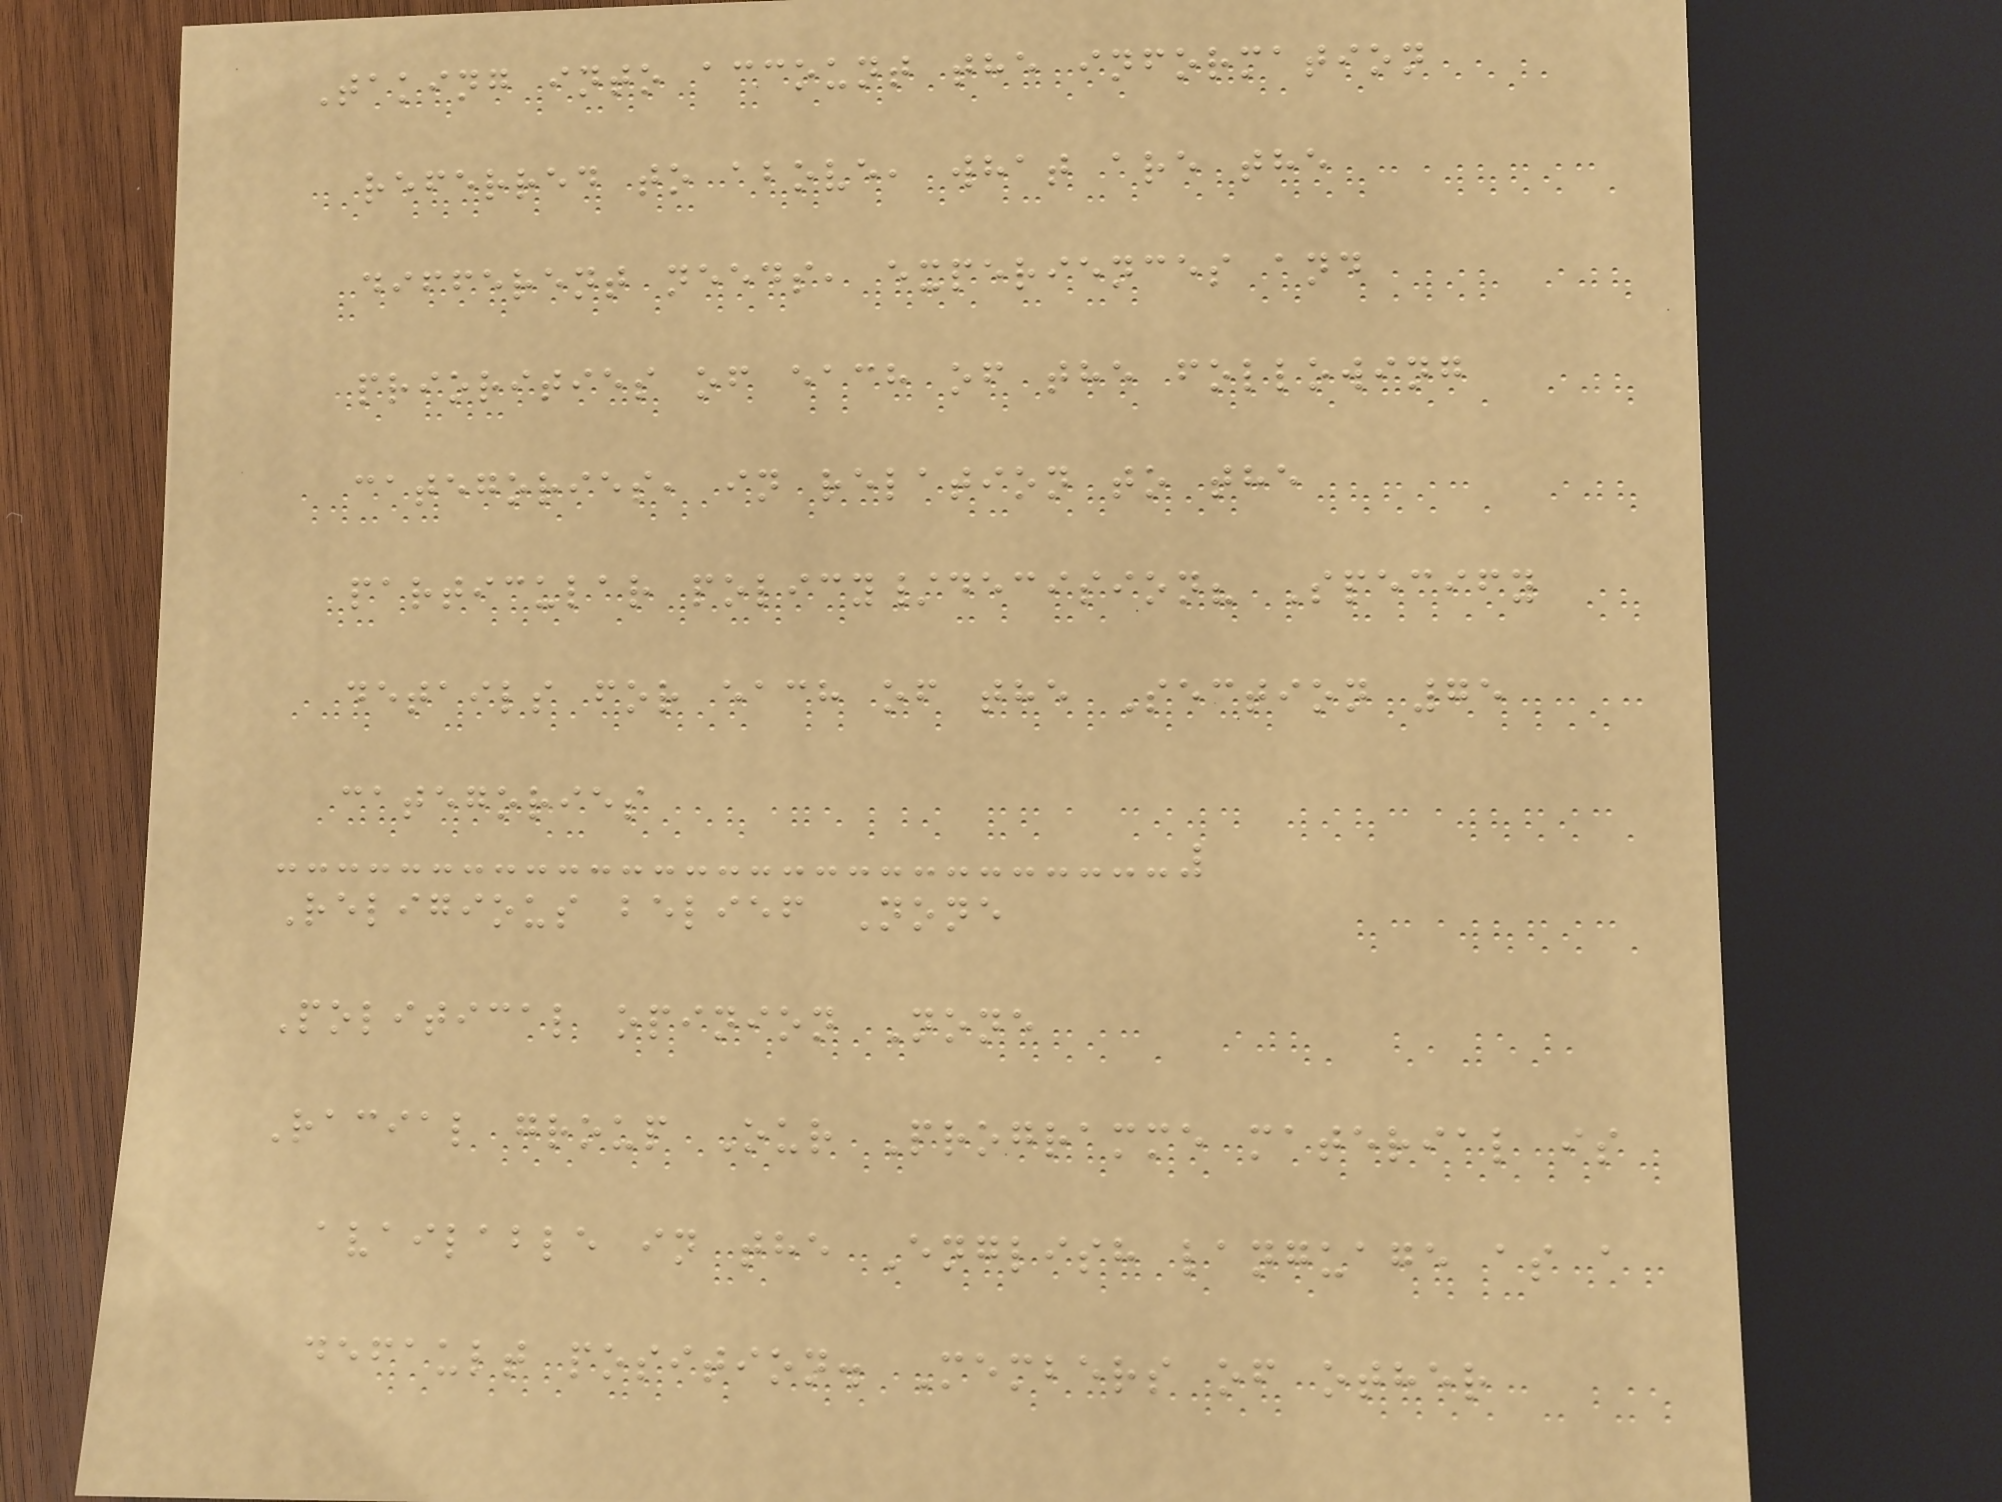Taking into account the information
referred to above, what are the
different needs, experiences and
priorities of each of the following
categories, in relation to the
particular policy/decision? Specify
details for each of the Section 75
categories
Religious belief None
Political opinion None
Racial group Our Programme material is
available in the English language as a
default position. Members of other
